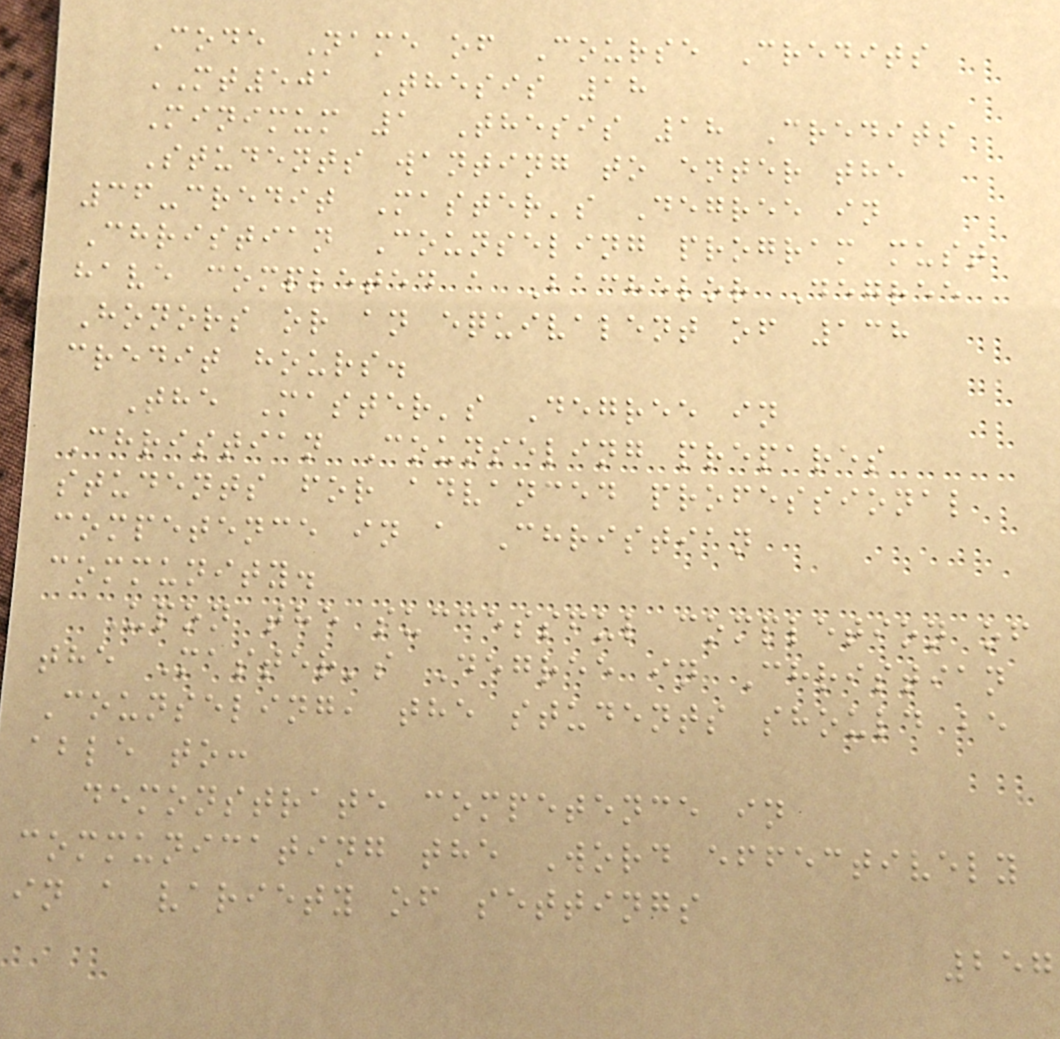Code Name of Course Credits
MT501 Thesis 18
Minimum 1 Thesis 18 Credits
Students wanting to enter the
36-credit Master's Degree in
Christian Counseling program must
have completed a Bachelor Degree
Honors or an equivalent of 138
credit hours.
The Master's Degree in
Christian Counseling prepares
students for advanced professional
competence in a Christian
community.
Upon the successful completion of
the Master's Degree in Christian
Counseling, the students should be
able to:
demonstrate competence in
communicating the Word effectively
in a variety of settings
257
